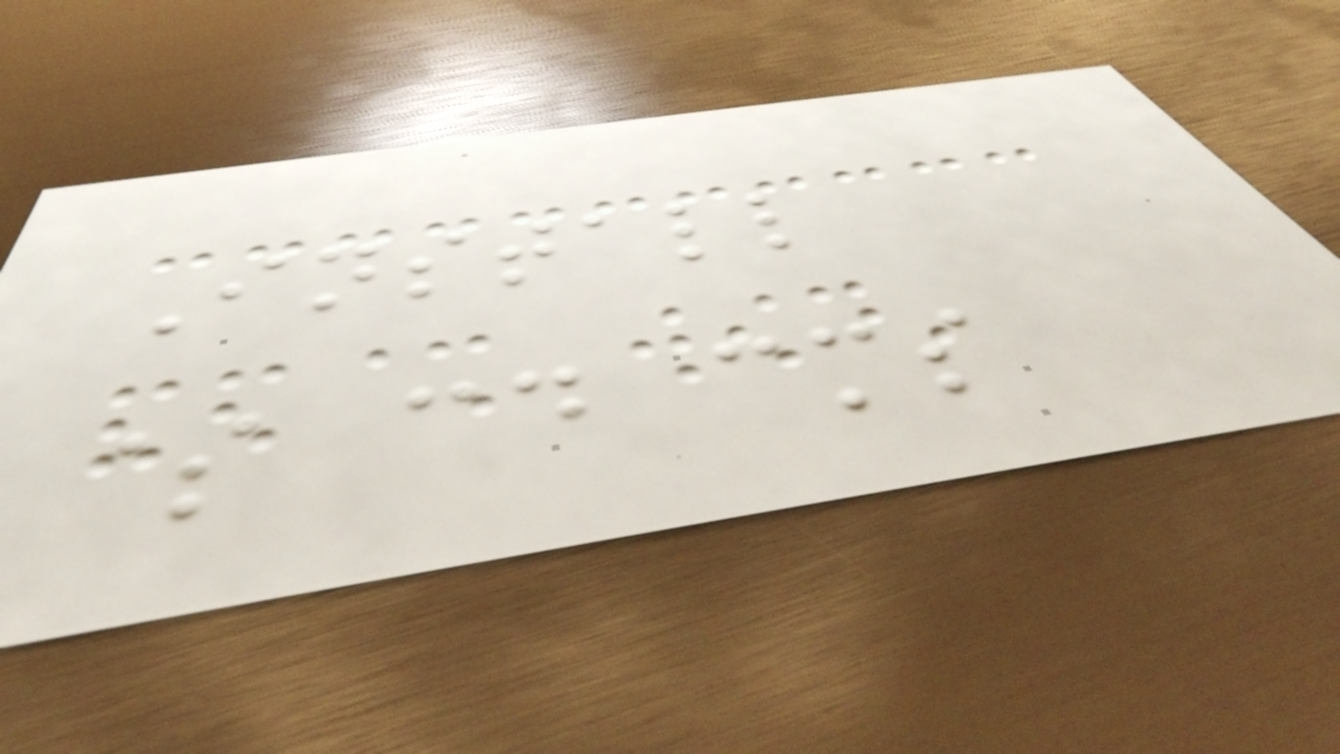Install
$ cd cms
